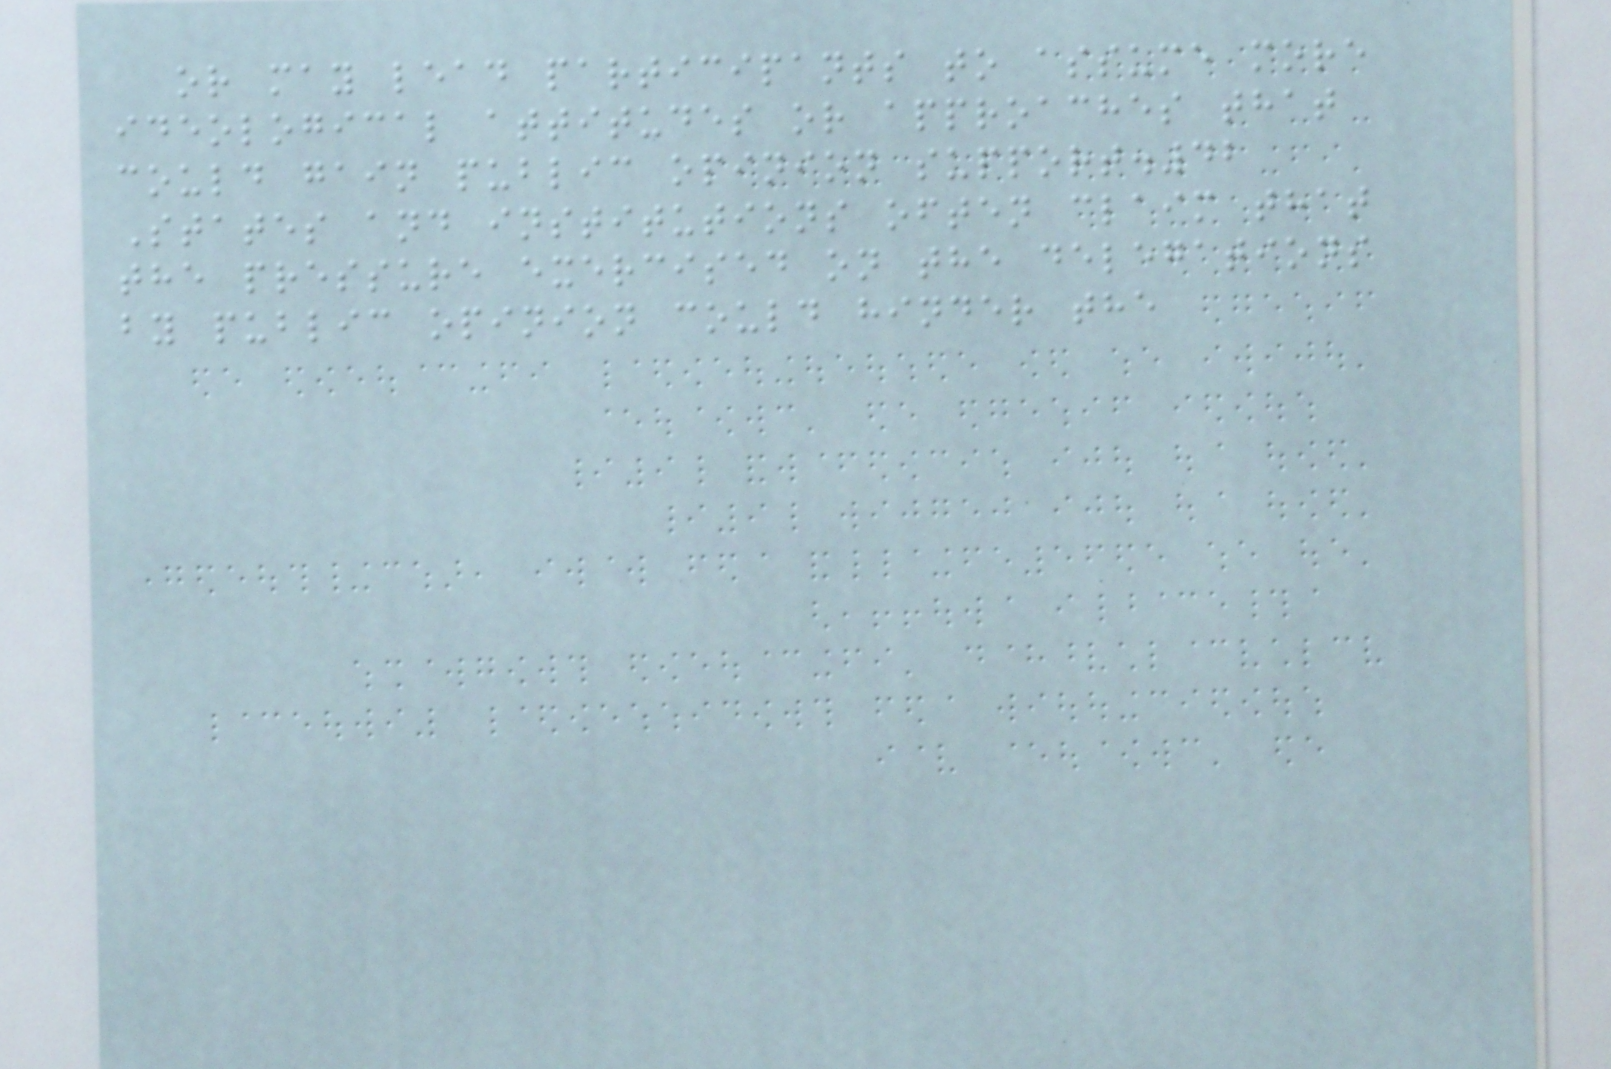or may lead participants to assume more
ideological attitudes or approaches that
could gain public opinion support.42
States and institutions often claim that
the pressure exercised on the delegations
by public opinion could hinder the
